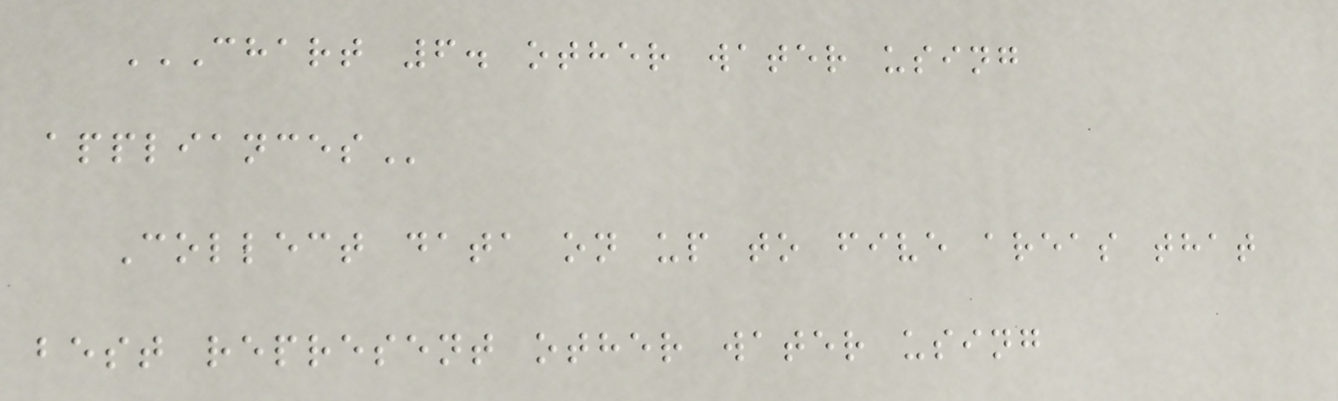CHART 6. OTHER WATER USING
APPLIANCES
Collect data on up to five areas that
best represent other water using
